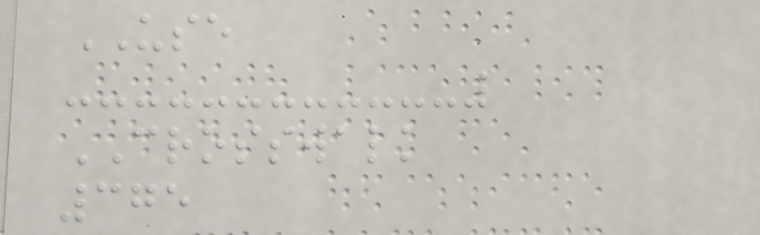USE
CROSSWALK
375
